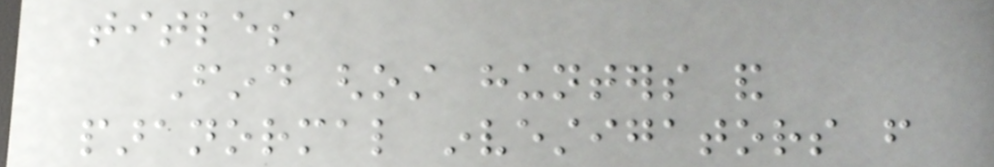titles
Find ghost hunters and
paranormal investigators from
